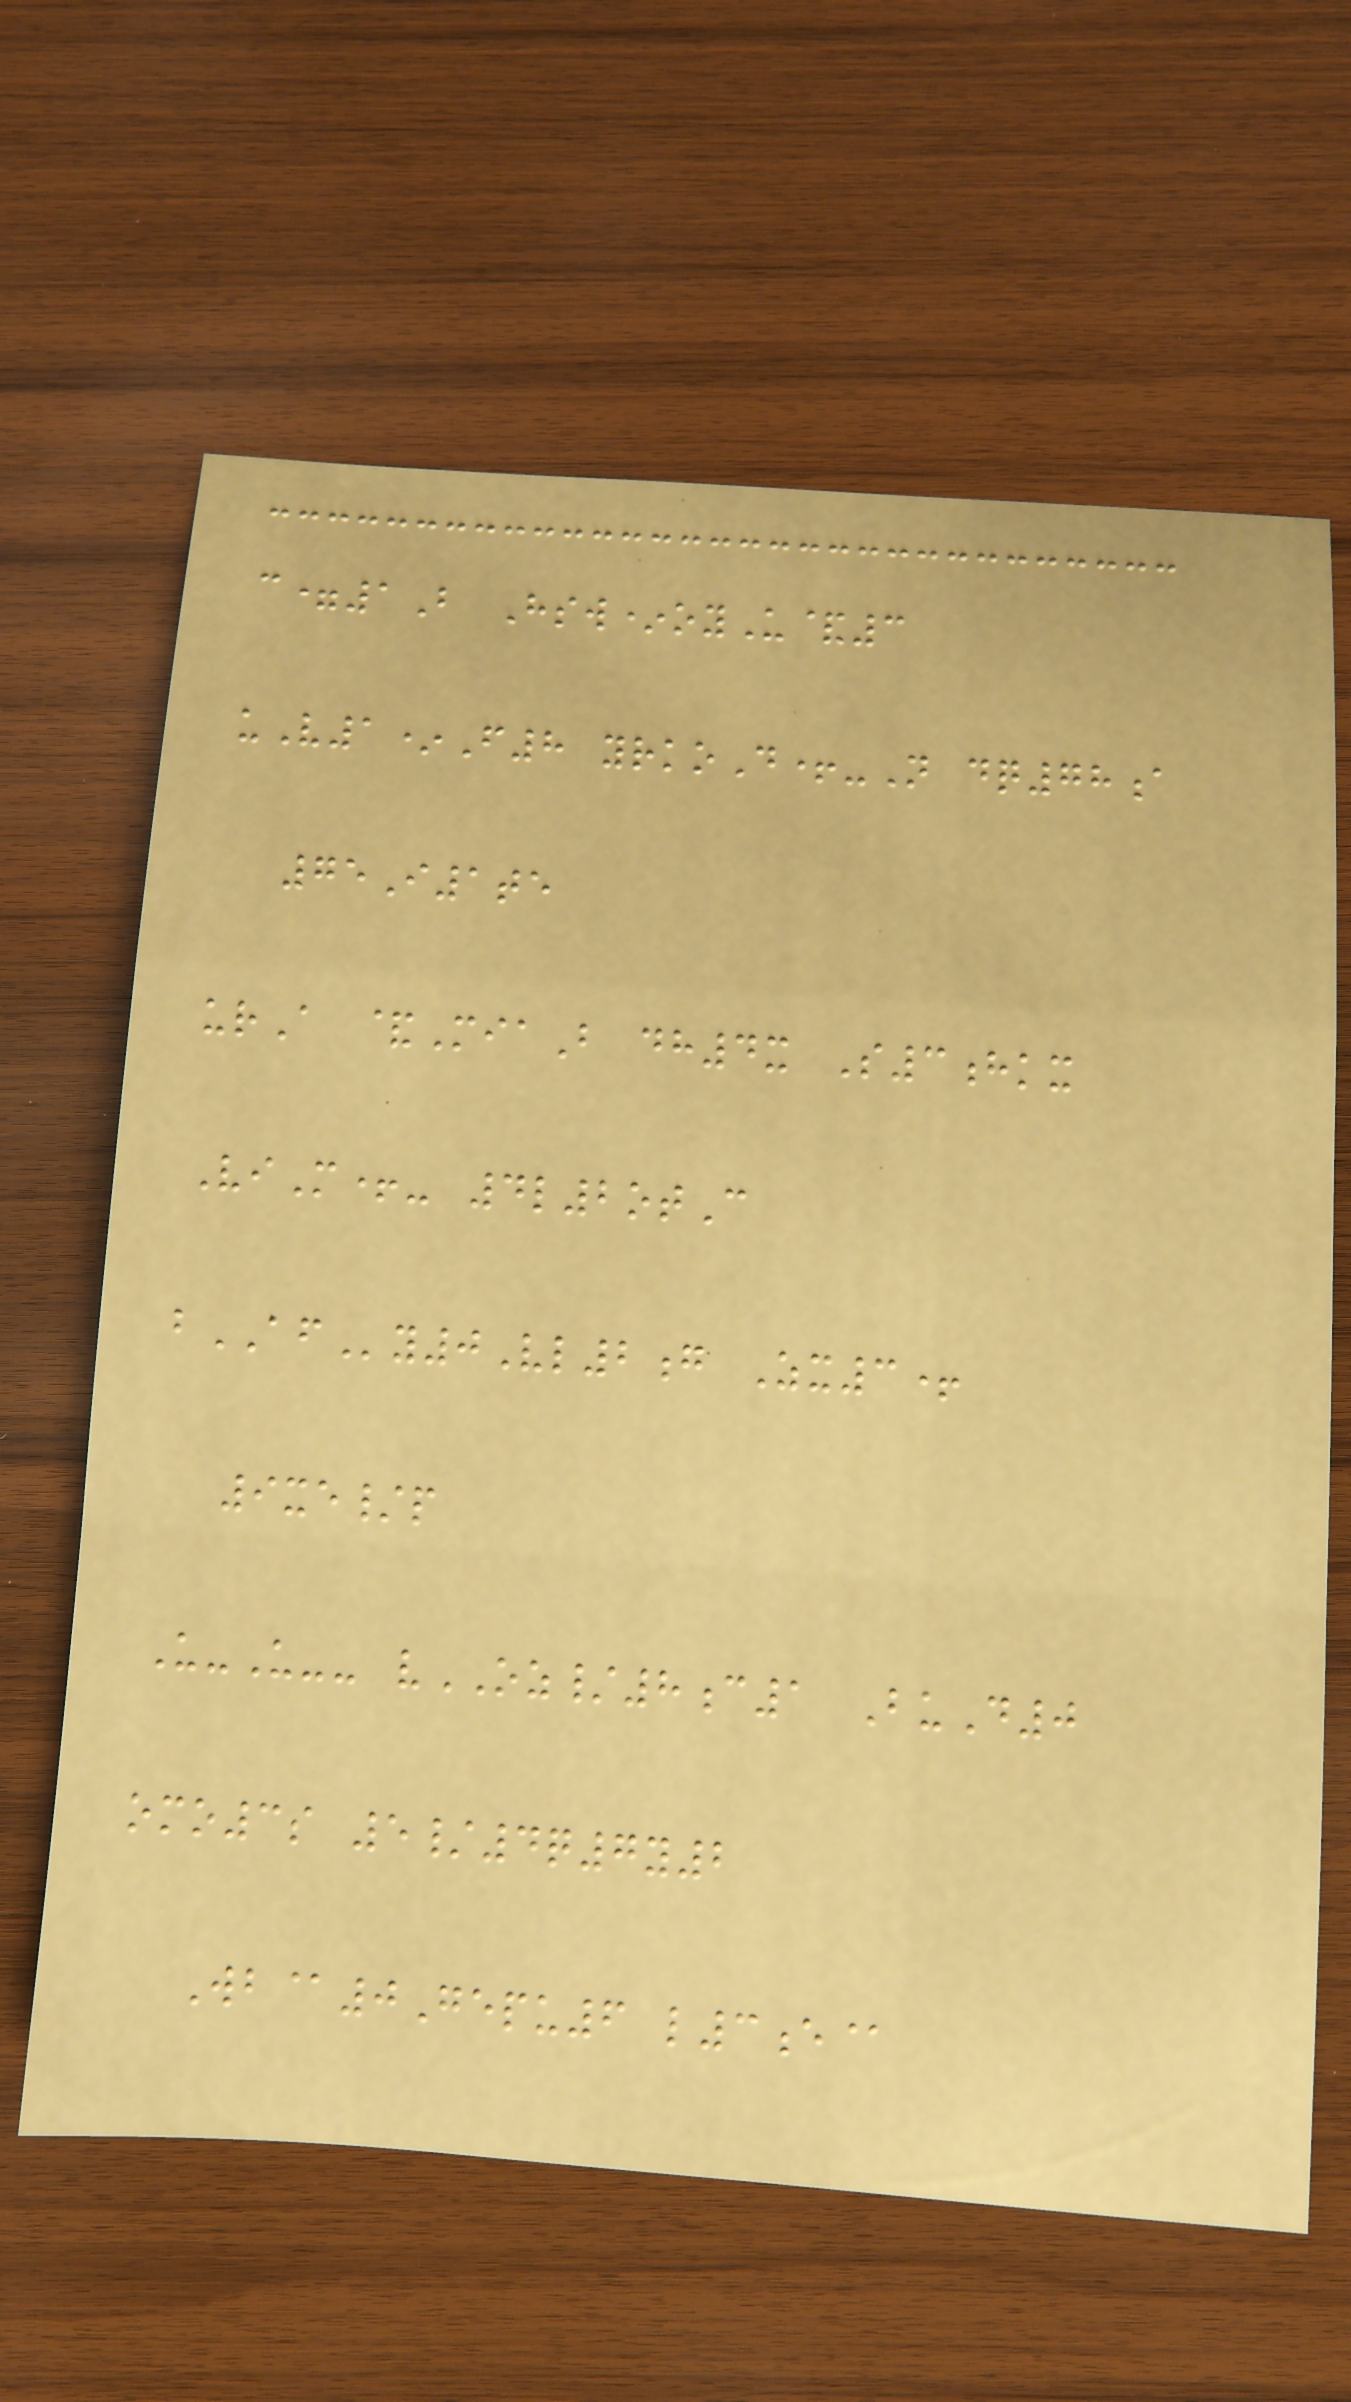c=1B Hsw*oyU&3
uV1*F8 yrkoD+-N dq78a
75I1te
urA &MiaB dh4x S3hkx
ViM+- 4l2otC
bAFy0Vl2g Zx3+
9xe/p
U-U-- vOZ/8c1 BuD0
omo3s 5/4q7y2
Wb@0Gepu6 l3e@
